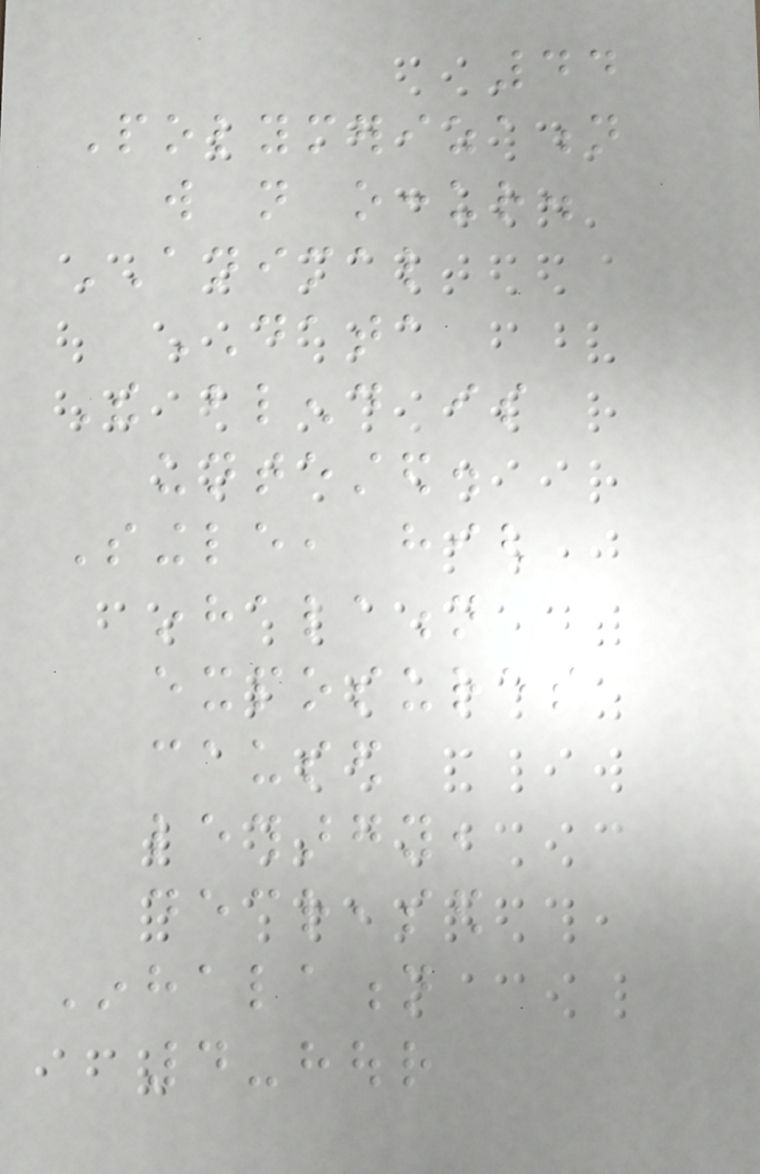44
Polymerization
will not occur.
ANIMAL
DATA
The blend is
untested.
Single, high
inhalation
exposures
caused
lethargy,
decreased
Inhalation
4-hour
